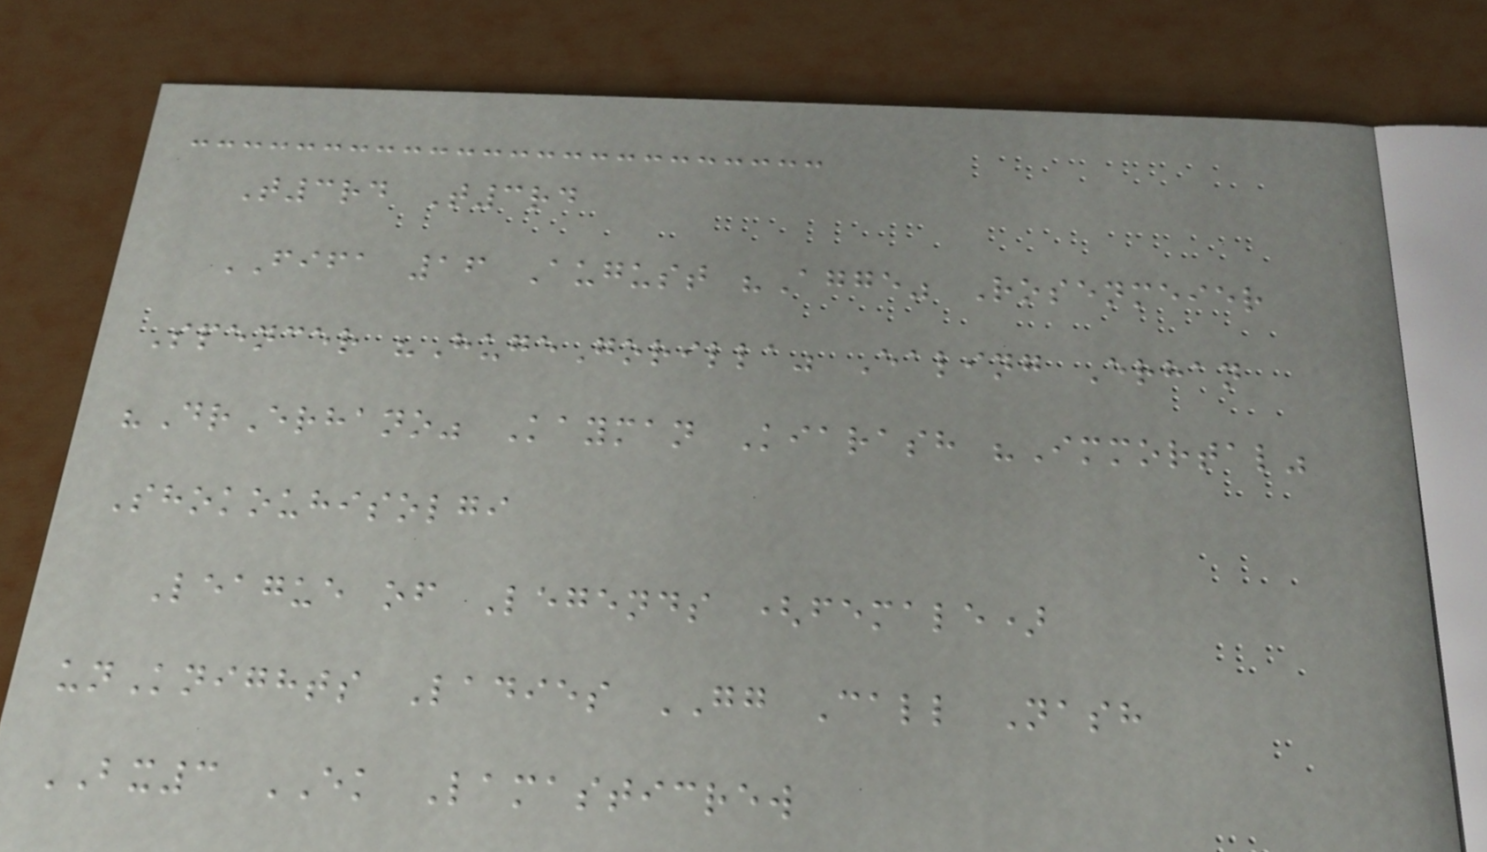T3rd T3rd
FIFA 16 August "Agge" Rosenmeier
Spencer "HugeGorilla" Ealing Erhan
"DrErhano" Kayman Kiarash "Immortal"
Shokouhisolgi
League of Legends (female)
unKnights Ladies GG Call Nash
BX3 EK Lamasticrew
